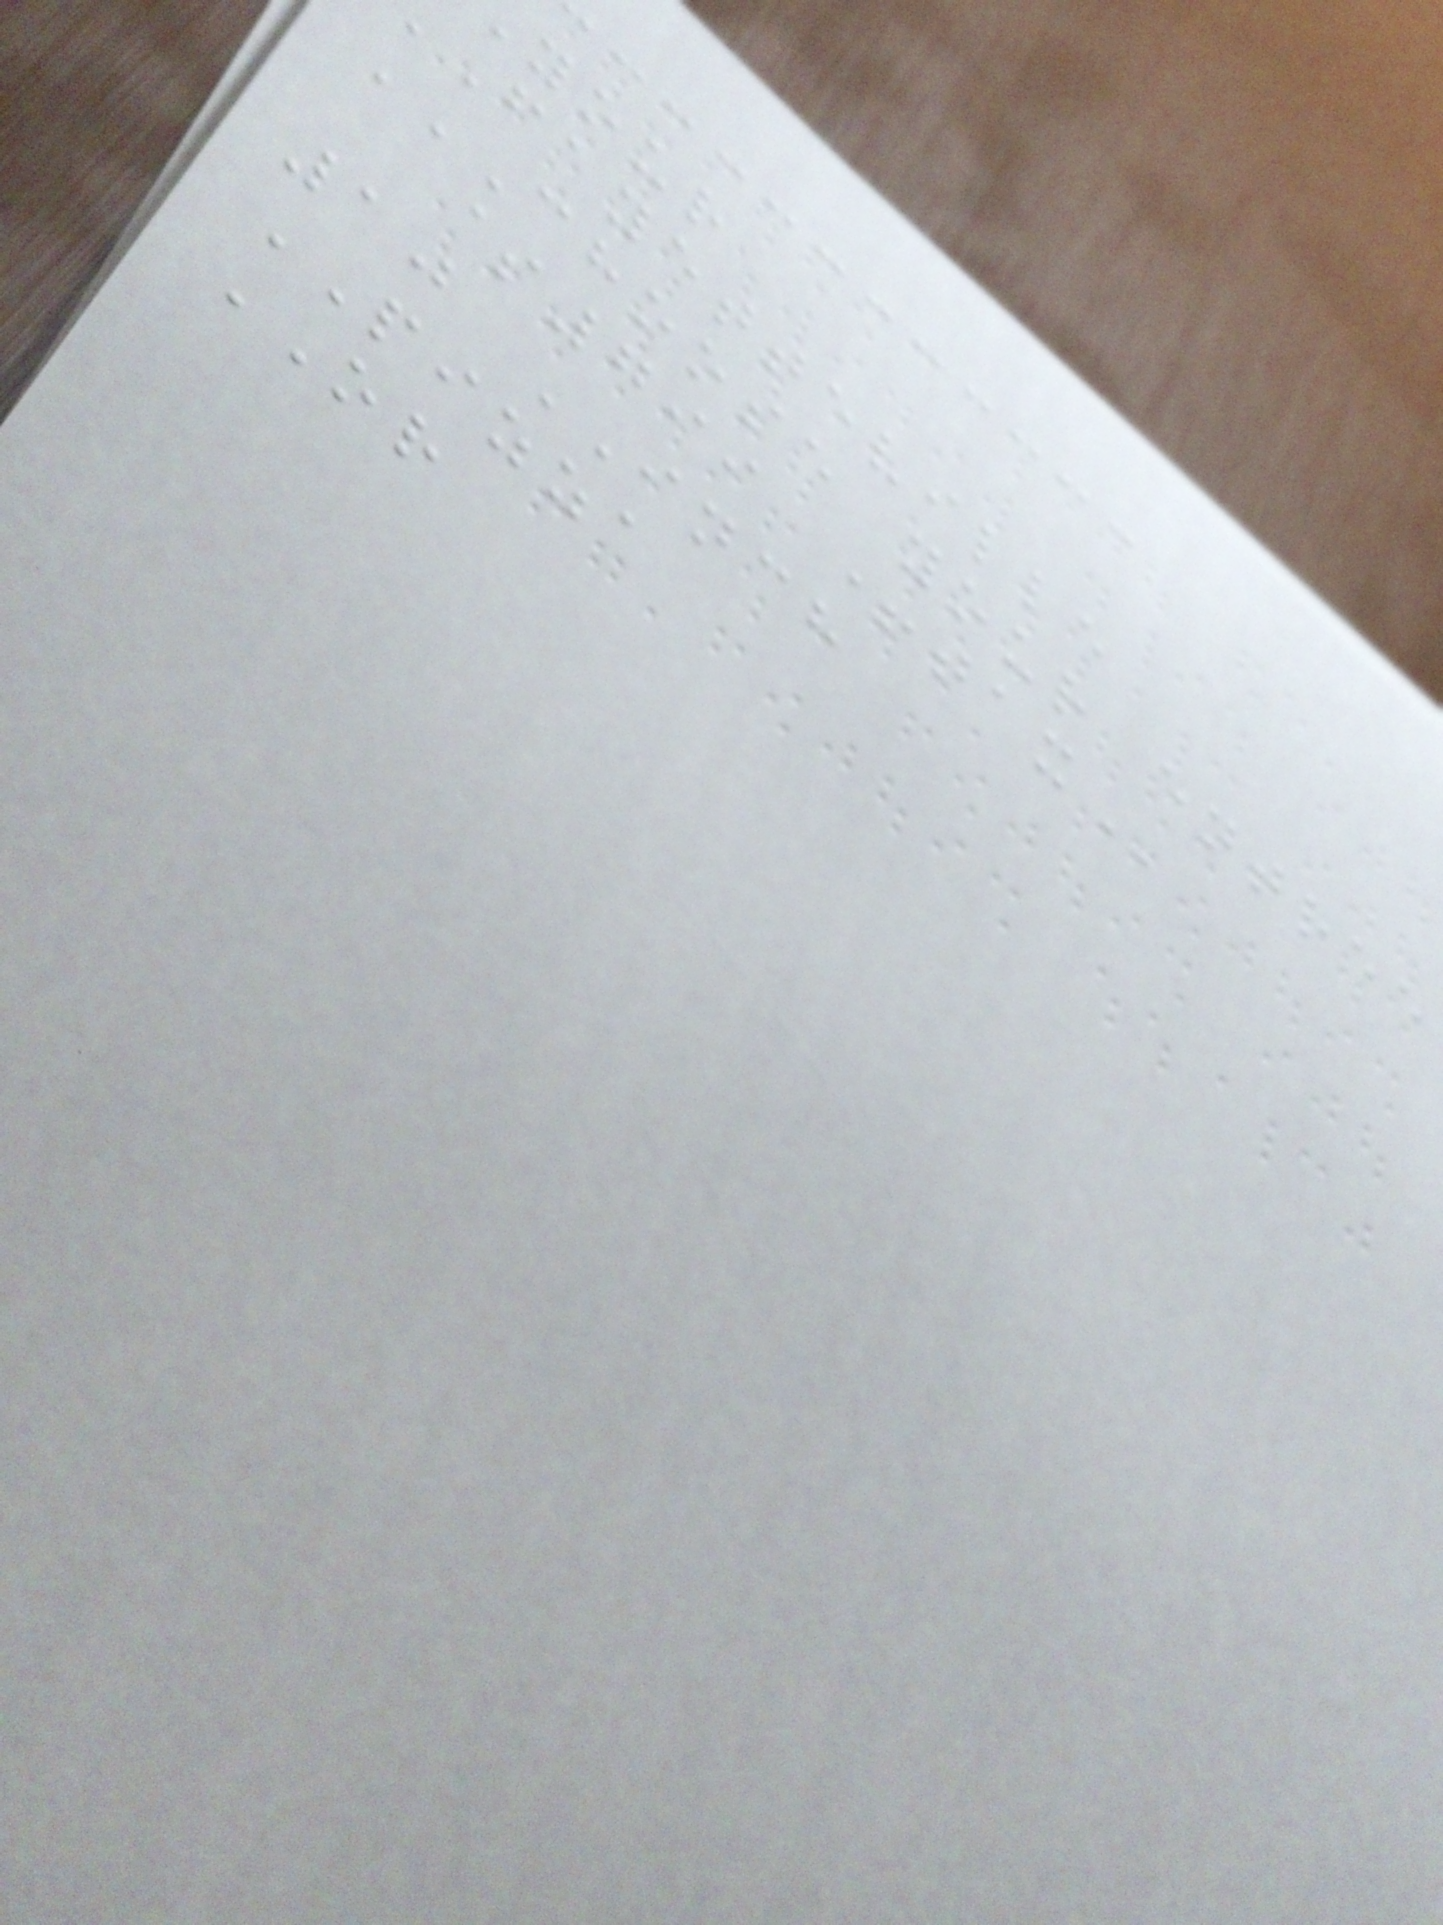your
fayetteville
CHOOSE YOUR ENTREE
$799
10 INCH
PIZZA
OR
